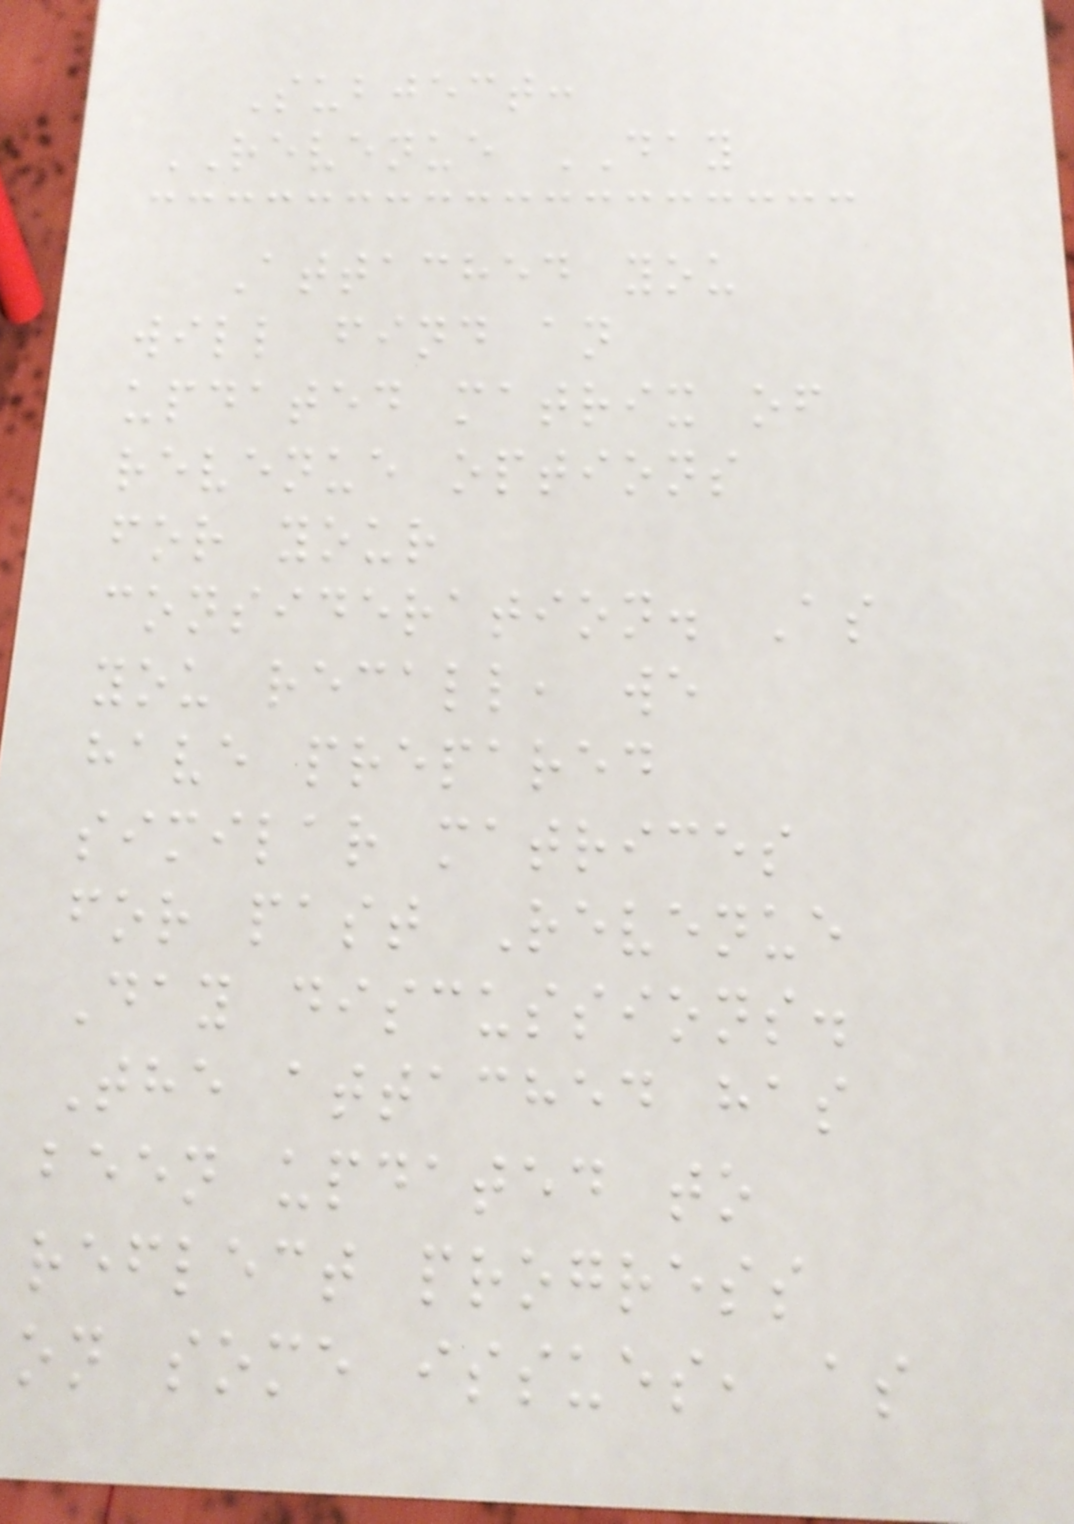Subject:
REVENUE DAY
Attached you
will find an
updated matrix of
revenue options
for your
consideration. As
you recall, we
have prepared
similar matrices
for past Revenue
Day discussions.
The attached has
been updated to
reflect progress
on some issues, as
